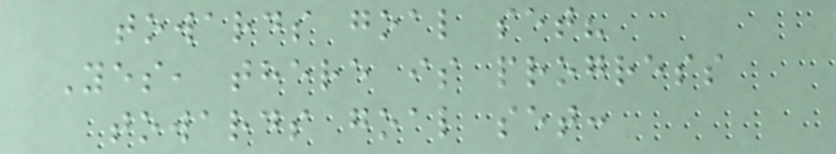towards goal set?
Yes, there is progress
towards goal set:
